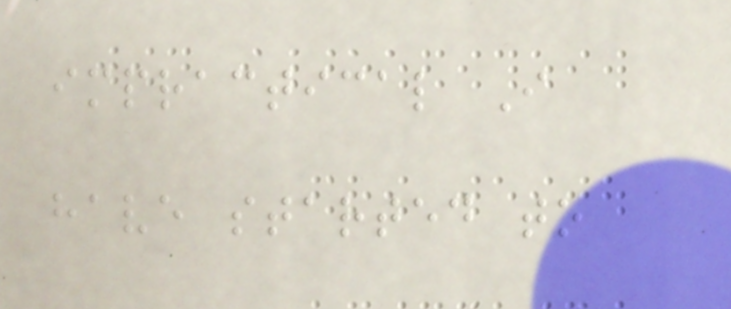impractical I
have started to
